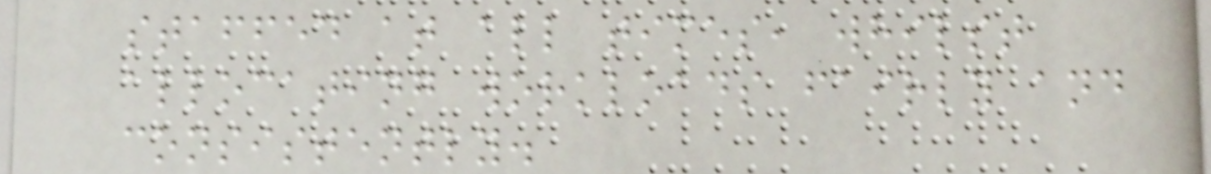staffed at all times, whilst
allocating workloads fairly and
consistently.
